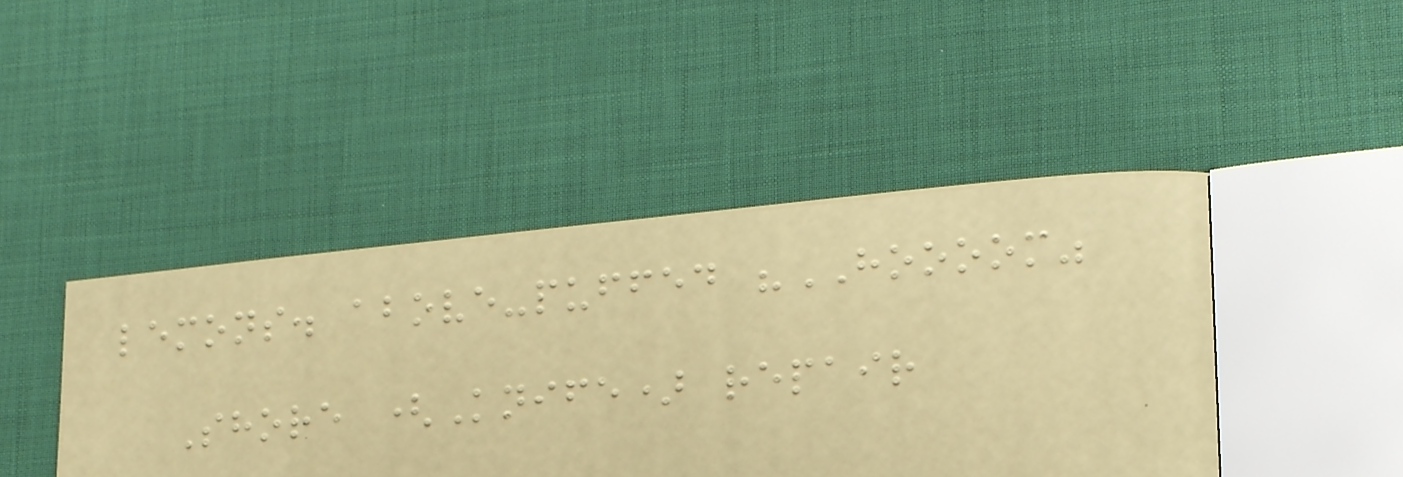lemons. above-puffed "HOOOOM"
Shore (Knife) repair
